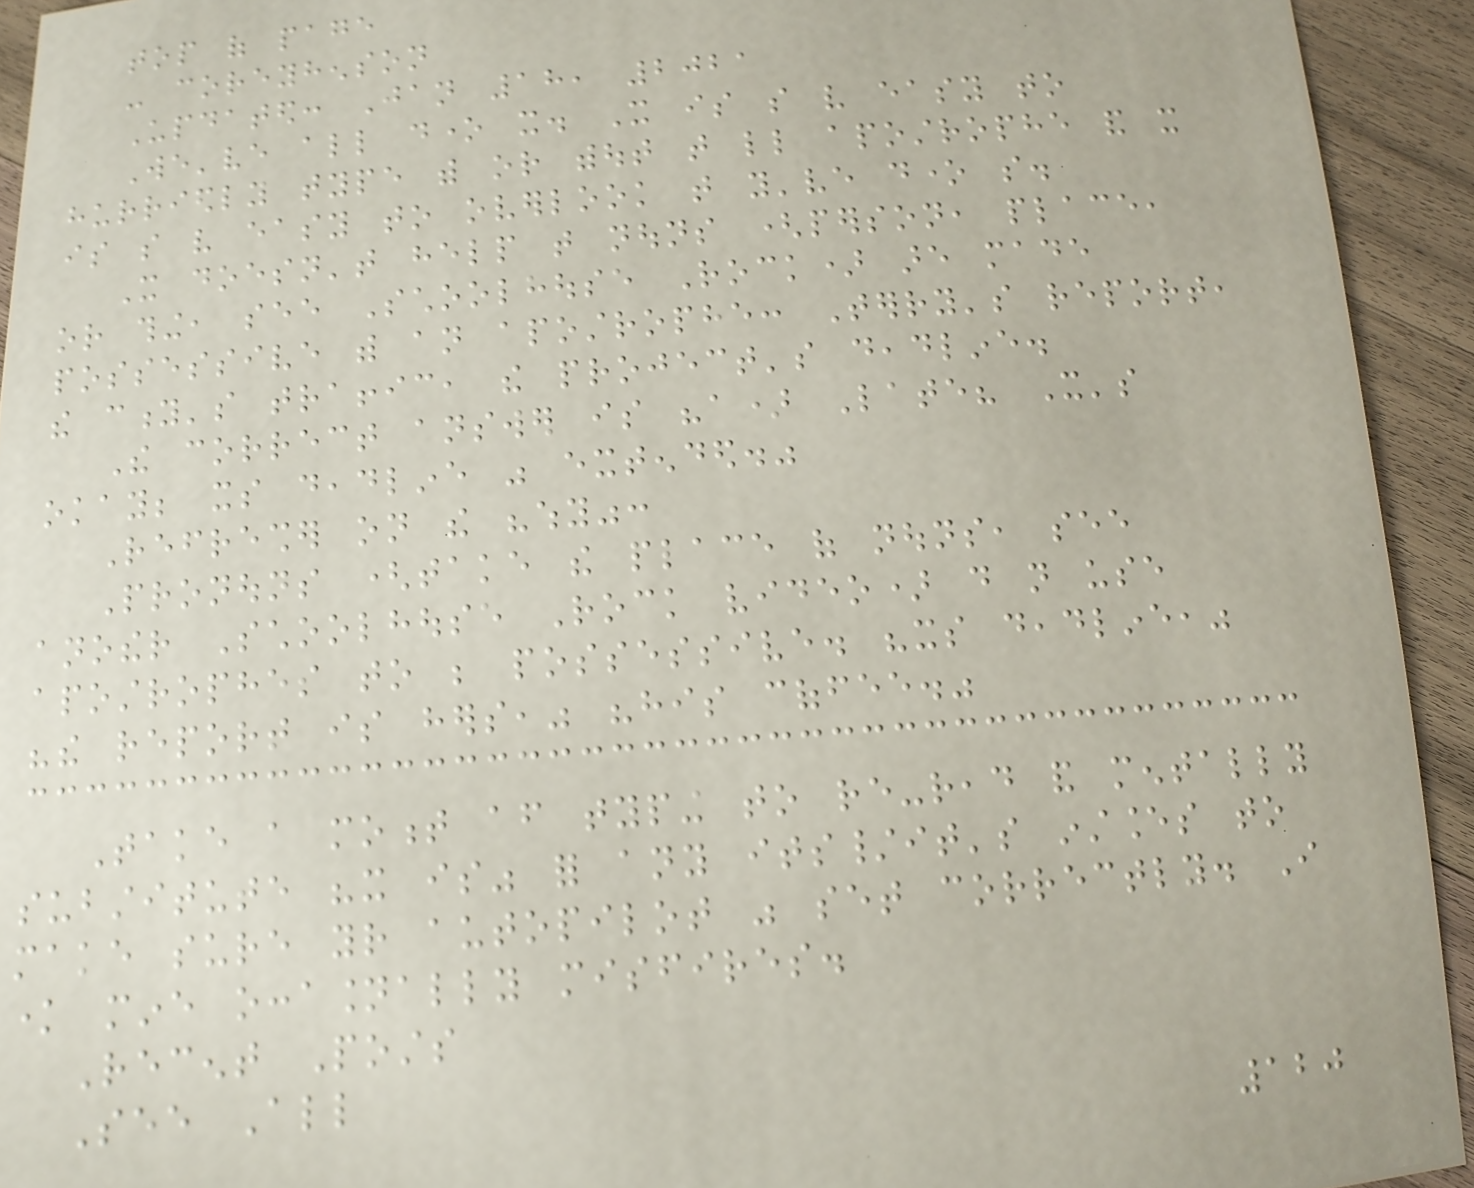top of page
- coreyhenson
Updated: Jan 18, 2021
We've all done it. It is so very easy to
hurriedly type with or without that little apostrophe and it
is so very easy to overlook that you've done so.
It doesn't help that nouns (person, place,
or thing, see Schoolhouse Rock) are made
possessive with an apostrophe: Terry's report,
the city's traffic, the project's deadline.
The correct answer is "a) Late? It's
okay; its deadline was extended."
Refresher on the "why":
Pronouns (take the place of nouns, see
another Schoolhouse Rock video) do not use
apostrophes to be possessive. "its deadline,"
"the report is hers," "his coffee."
Take a moment after typing to re-read and mentally
substitute "it is" for any its/it's instances to
make sure your autopilot was set correctly. I
know mine occasionally misfires.
Recent Posts
See All
120
